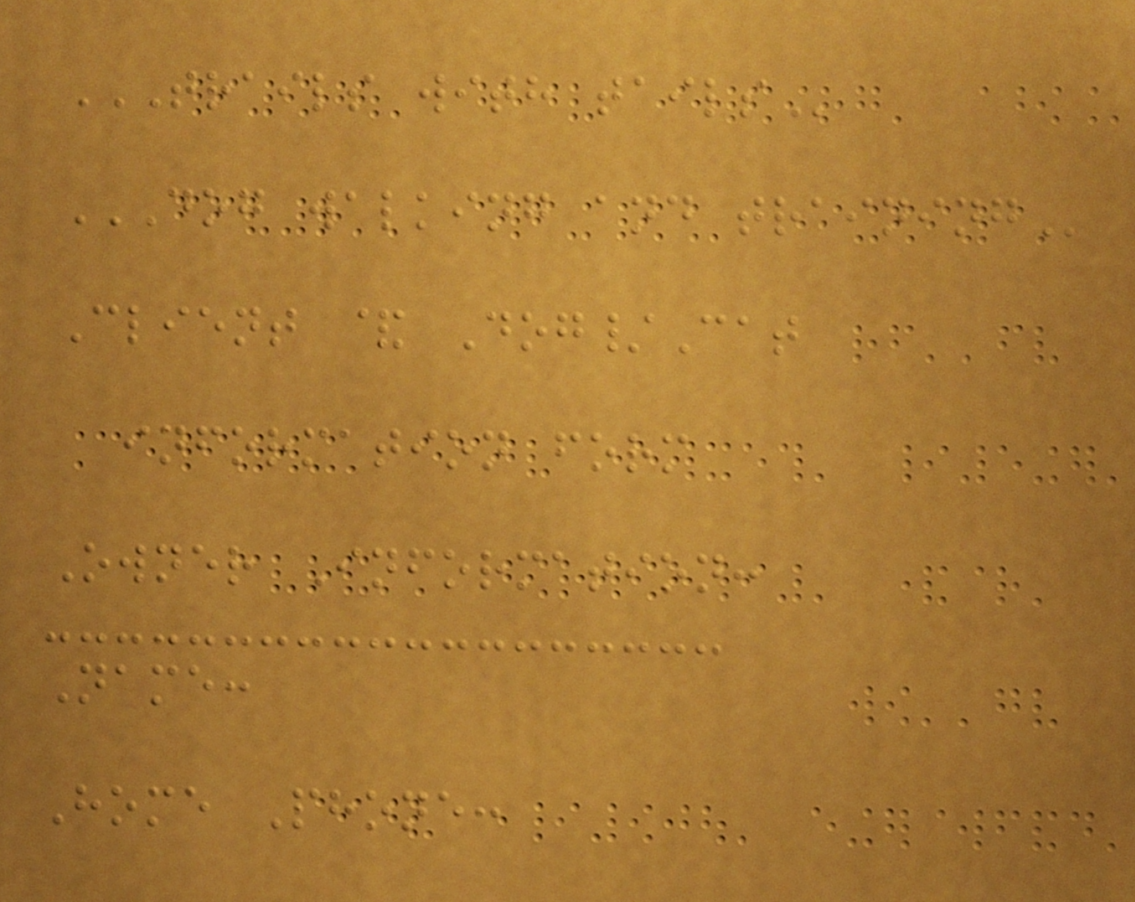TRAILS WITH TAILS
DOG WALKING AND TRAINING
Client & Dog/Cat
information form
Owner Information:
Name:
Home Phone:
